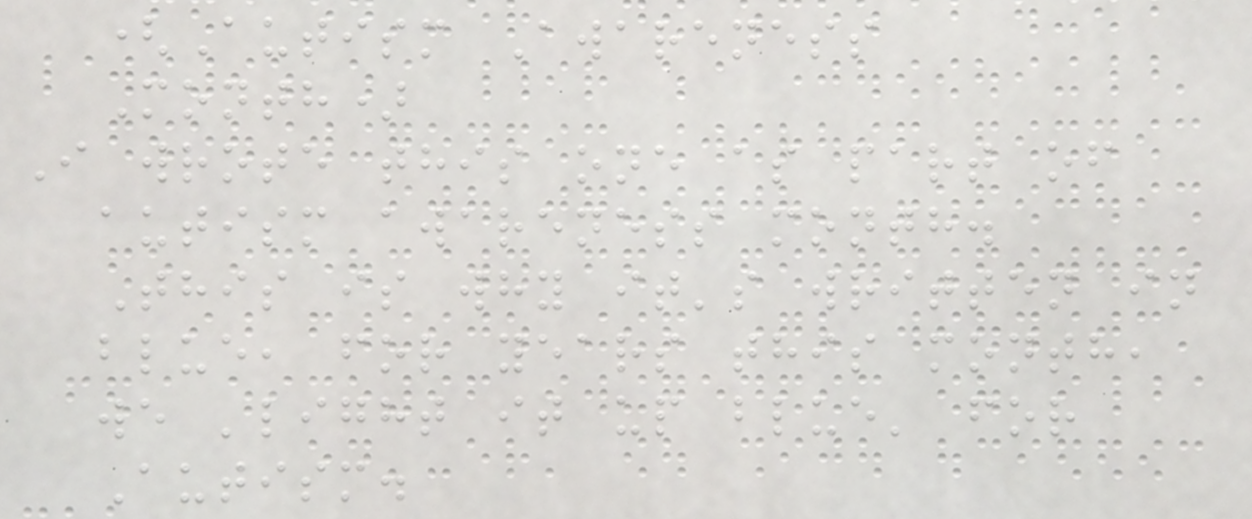(Autism Awareness
Month)
I wrote this one as part of
autism awareness month.
This is why it's written in
blue, for years this month,
we 'light it up blue' for
Autism.
